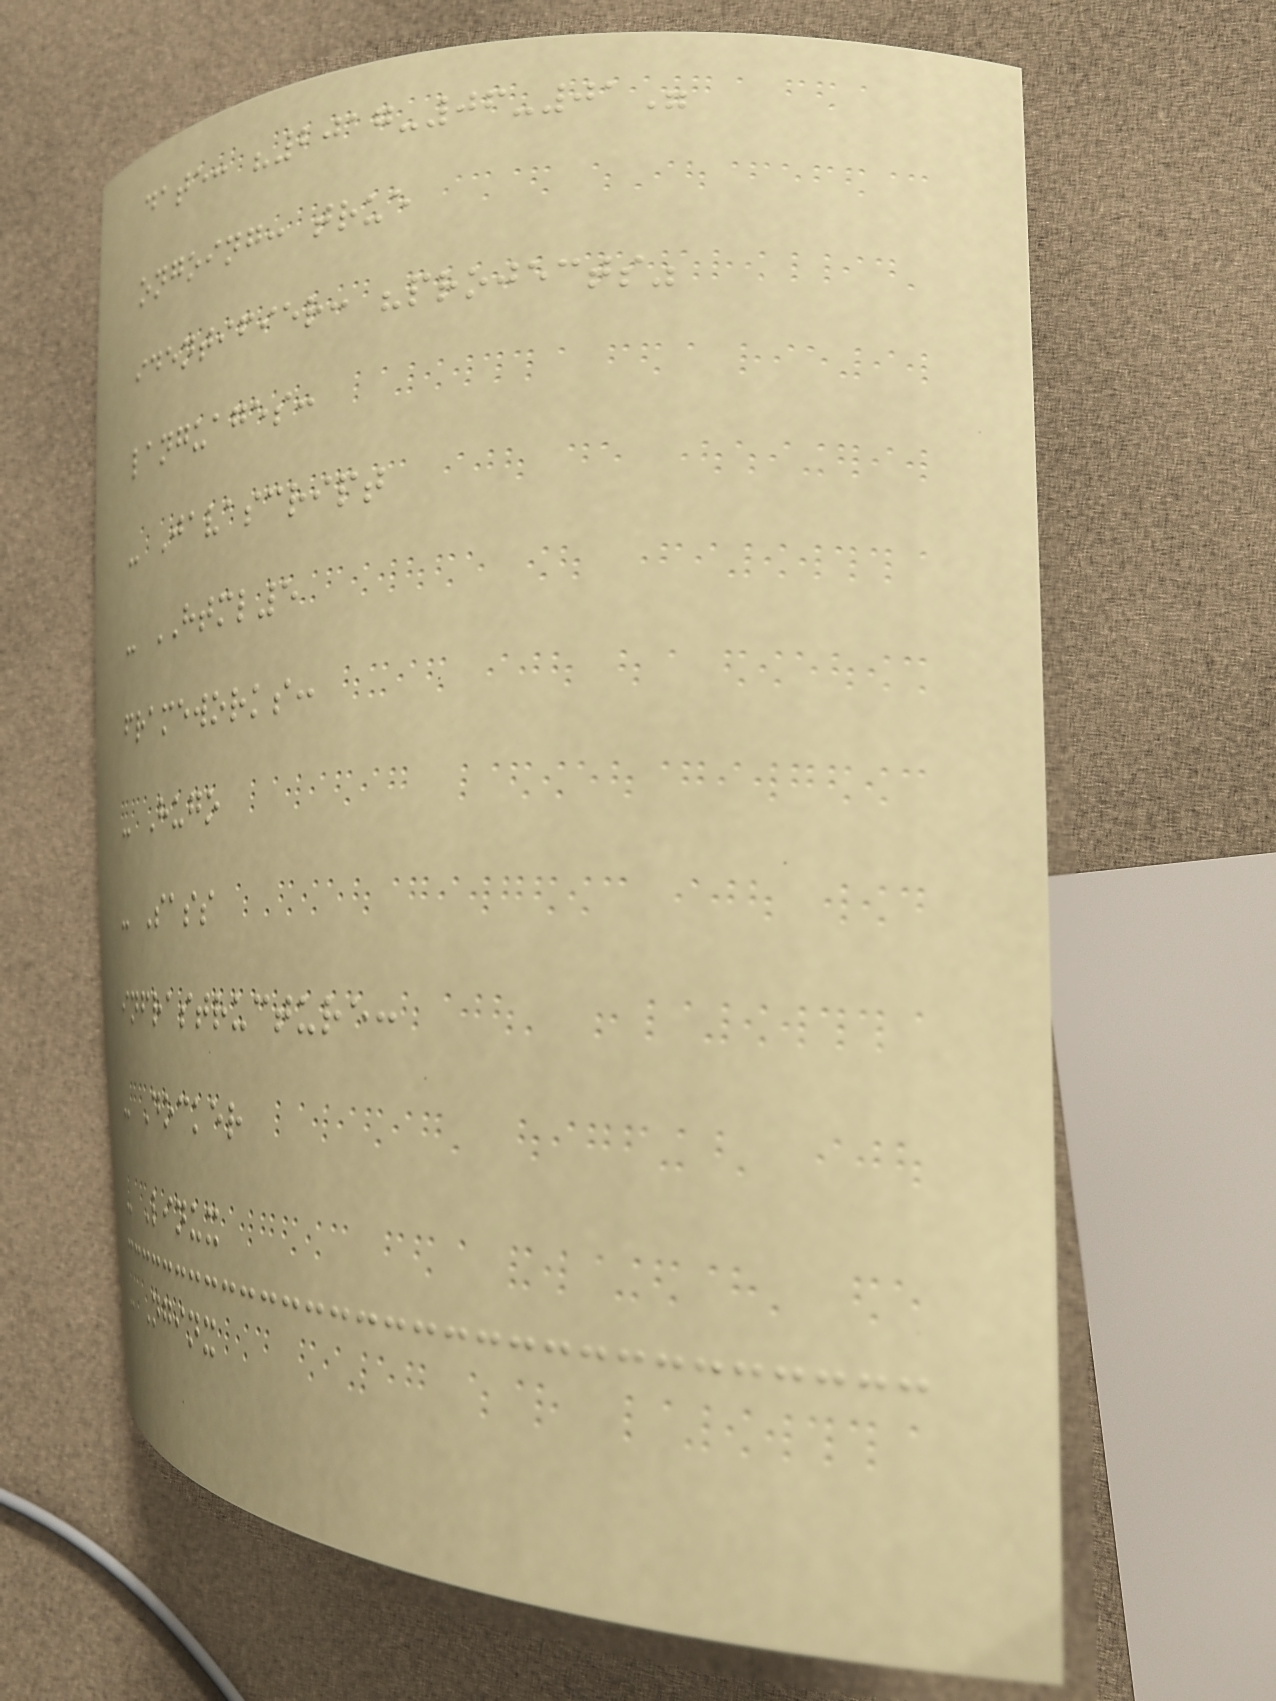date: "2017-06-01"
ongoing: true
identifier: "projects"
languages:
- Javascript
- HTML5
frameworks:
- Hugo
- Sass
infrastructure:
- Docker
- Linux
- Nginx
